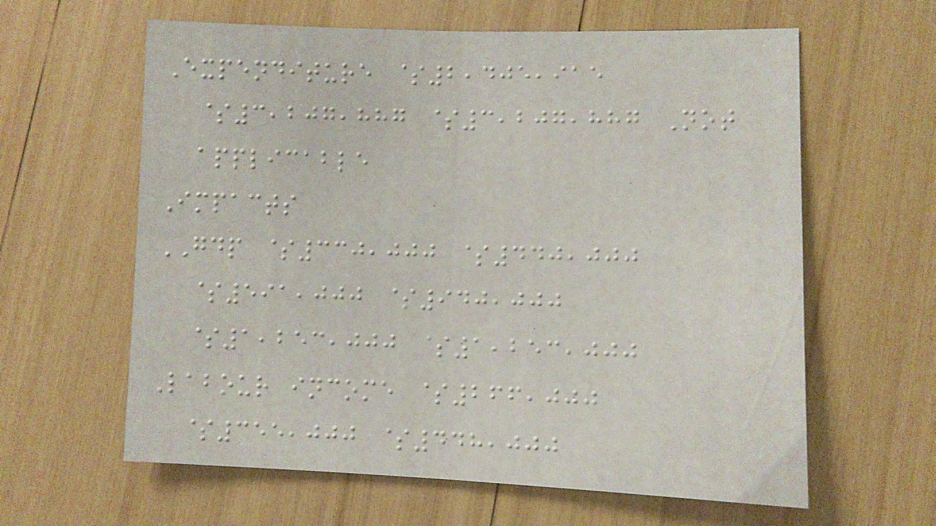Expenditure $2,405,915
$3,207,887 $3,207,887 Not
applicable
Impacts
GDP $330,000 $440,000
$591,000 $940,000
$1,253,000 $1,253,000
Labour income $266,000
$355,000 $448,000
